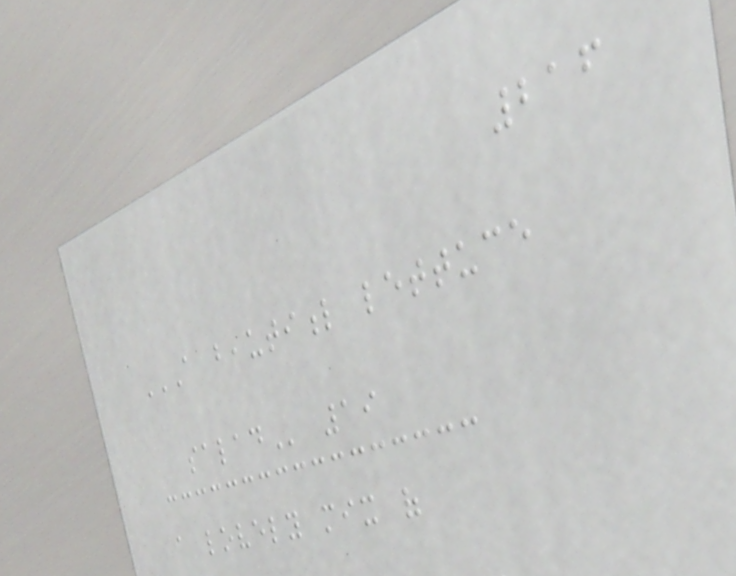216
A BEAUTIFUL LETTUCE
SALAD 19
a lovely mix of
